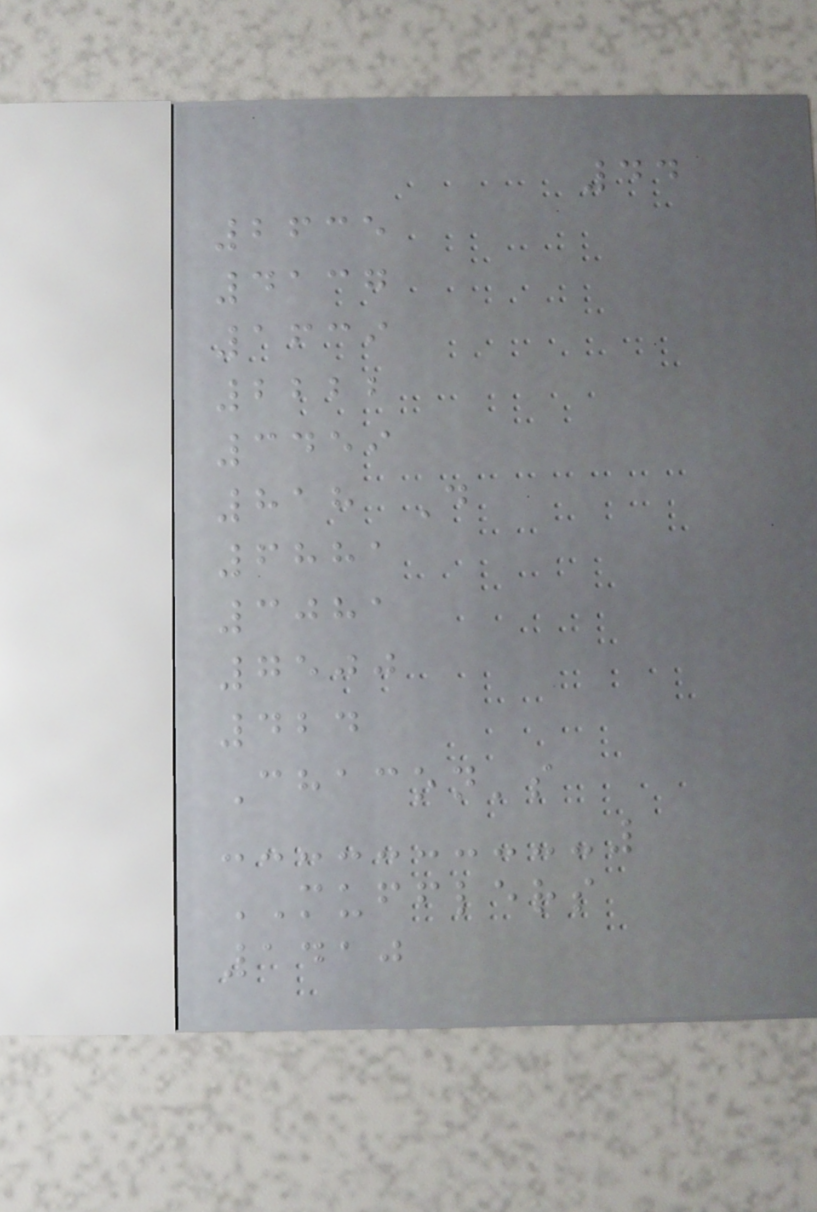44
2635
4137
1639
2222
3459
818 D
6881
3081
7500
424
Chacon's
MUFFLERS
1410
